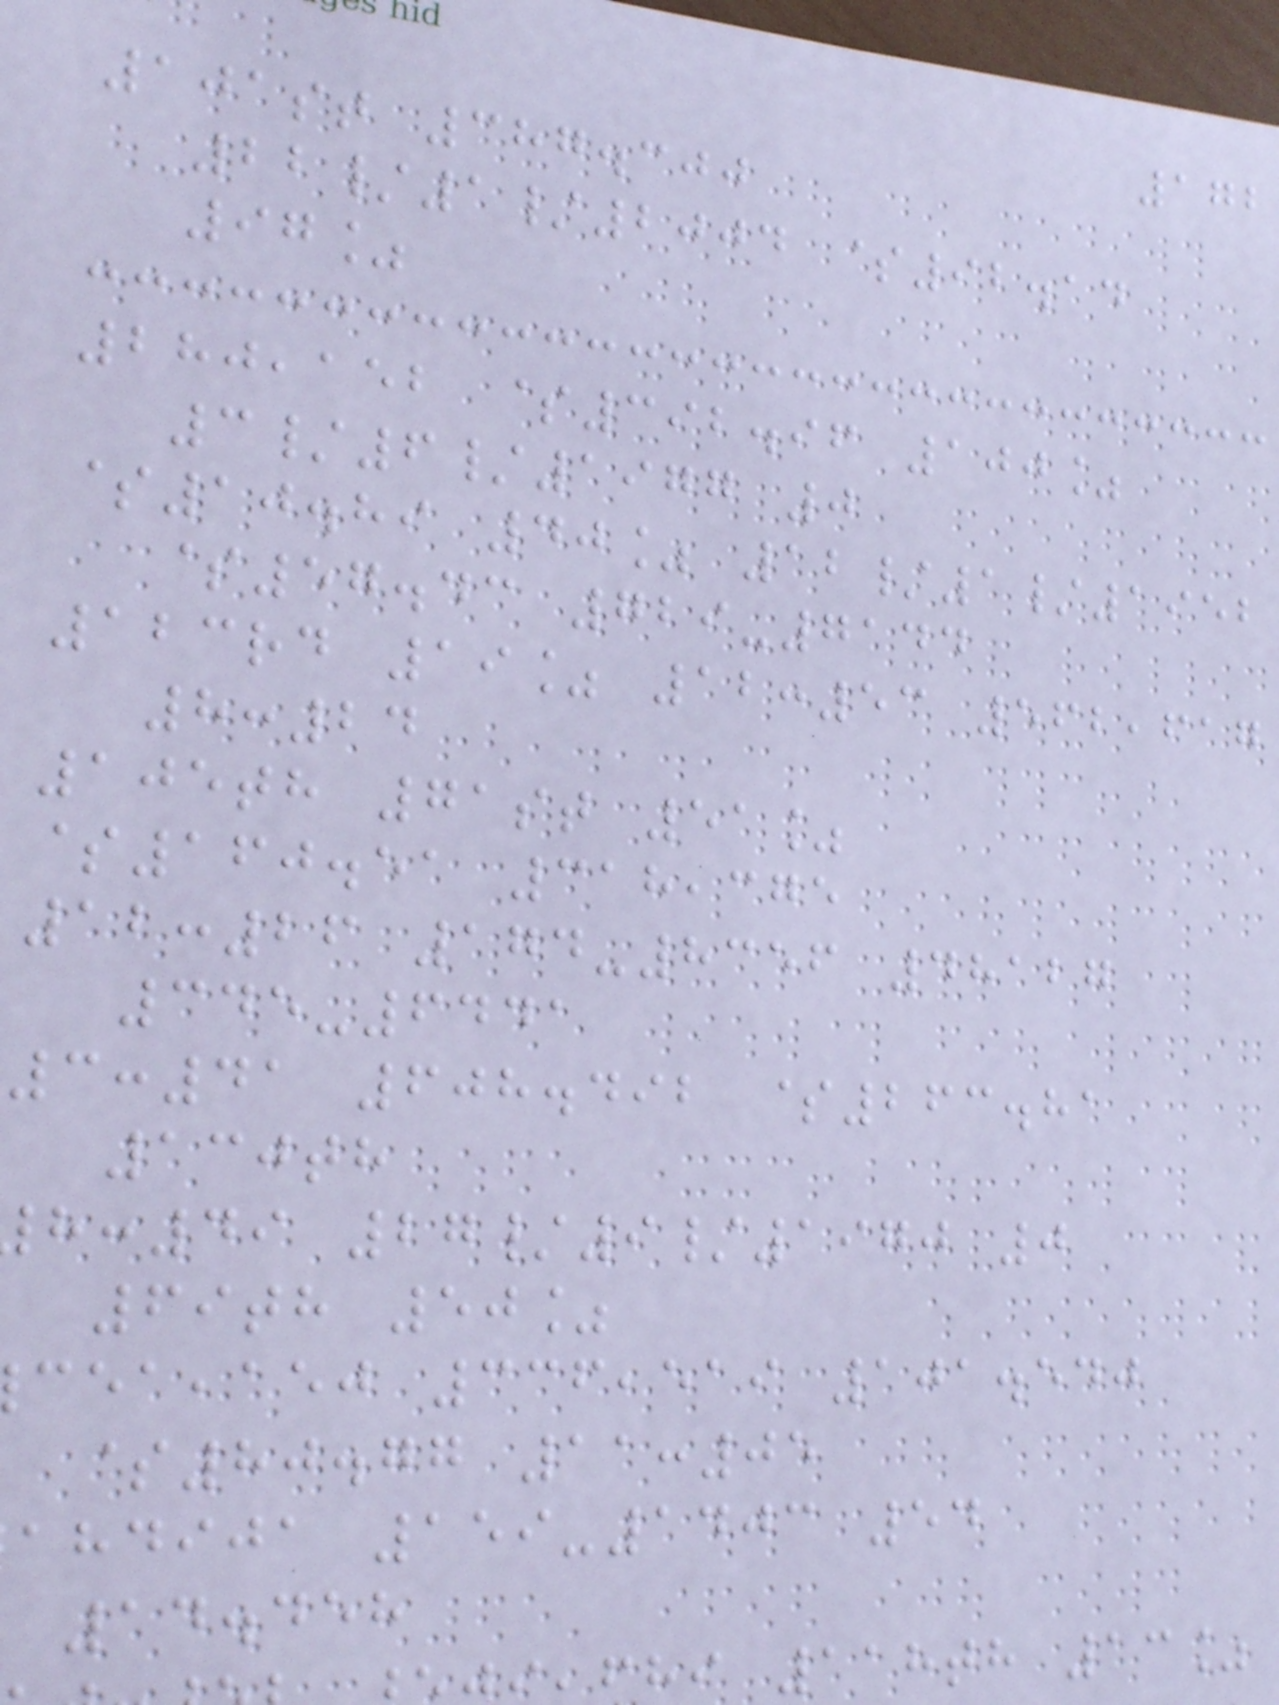172
101st 387.300
22/1/2004 $92.14
97%
280,152 $392.96 100%
3/6/1977 0
$10.89 40% 12/1/1952
$57.43 729-7144
123rd 19% 12:53 562,617
8:24
105th 71st 51%
$160.51 318,375
12:26 174-8356 48127
345-6441
3:41 608.492 $263.81
130th
:49 27/9/1970 0
69th 50%
,aej 336,519 101.540
$80.77 11:05
ahdija 159-1403 54
14.458
hi 118th 13%
